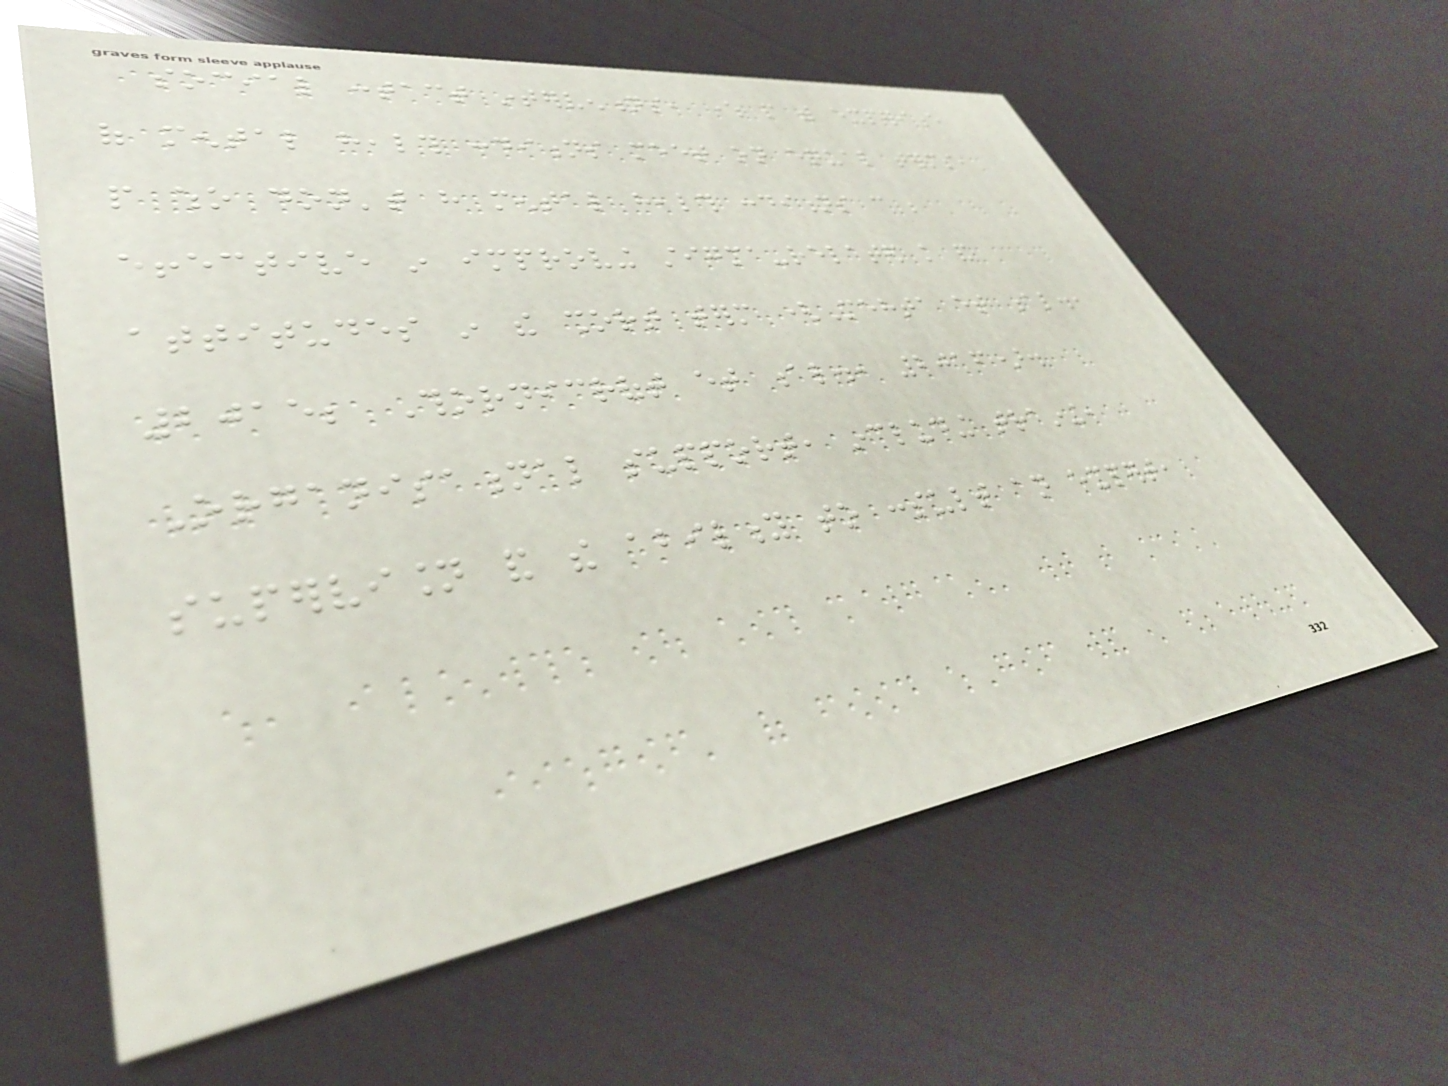social contact interventions, where people with experience
of mental health conditions meet on equal terms,
people who don't have mental health conditions can be
effective in improving stigma-related knowledge and
attitudes in the short term (Mehta et al.,
2015; Thornicroft et al., 2016).
Organisational support, including training,
supervision and the ability to consult an expert,
